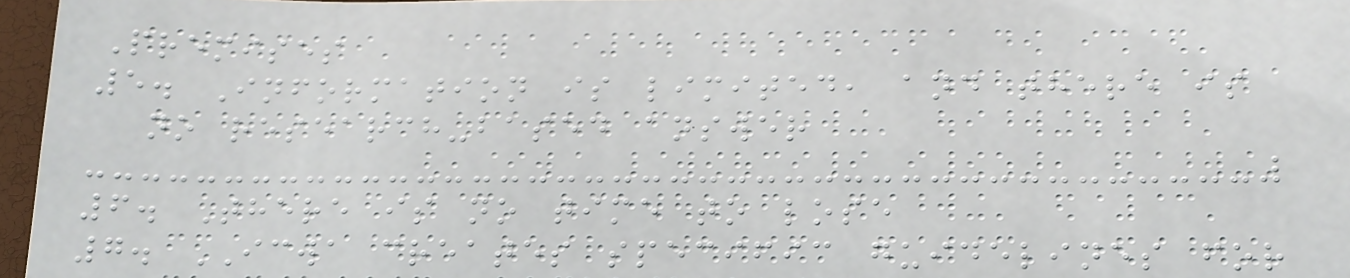Premises
5. Information is limited, and there is
no research-based answer
6. There is no time to lose
7. ICWA creates specific guidelines for
